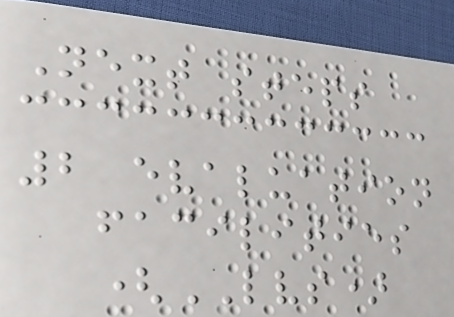Next steps
2 evaluation
facilities
(LVS)
